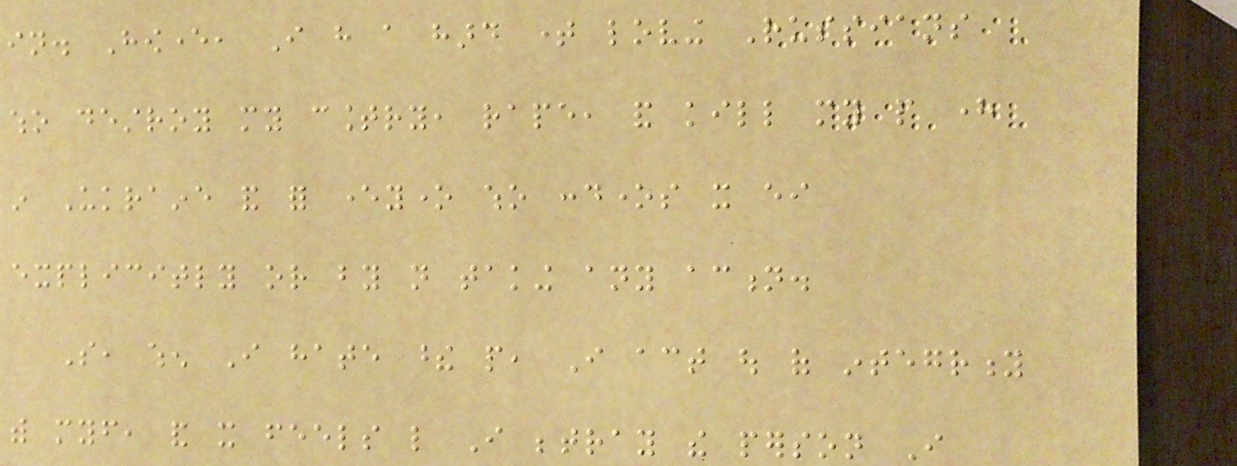in. However, I have a hard time loving Russians
who destroy my country, rape, and kill my people here
in Ukraine and for everyone who condones it either
explicitly or by not taking any action.
So, when I hate these people, I act out of integrity
with myself, and it feels like I betray the person I
